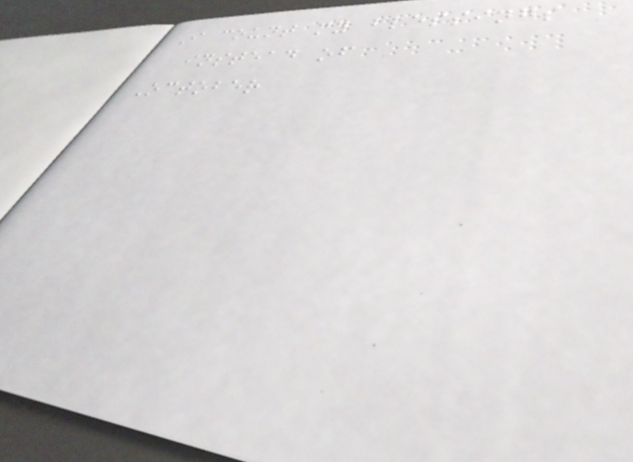I count my blessings
instead of
October
